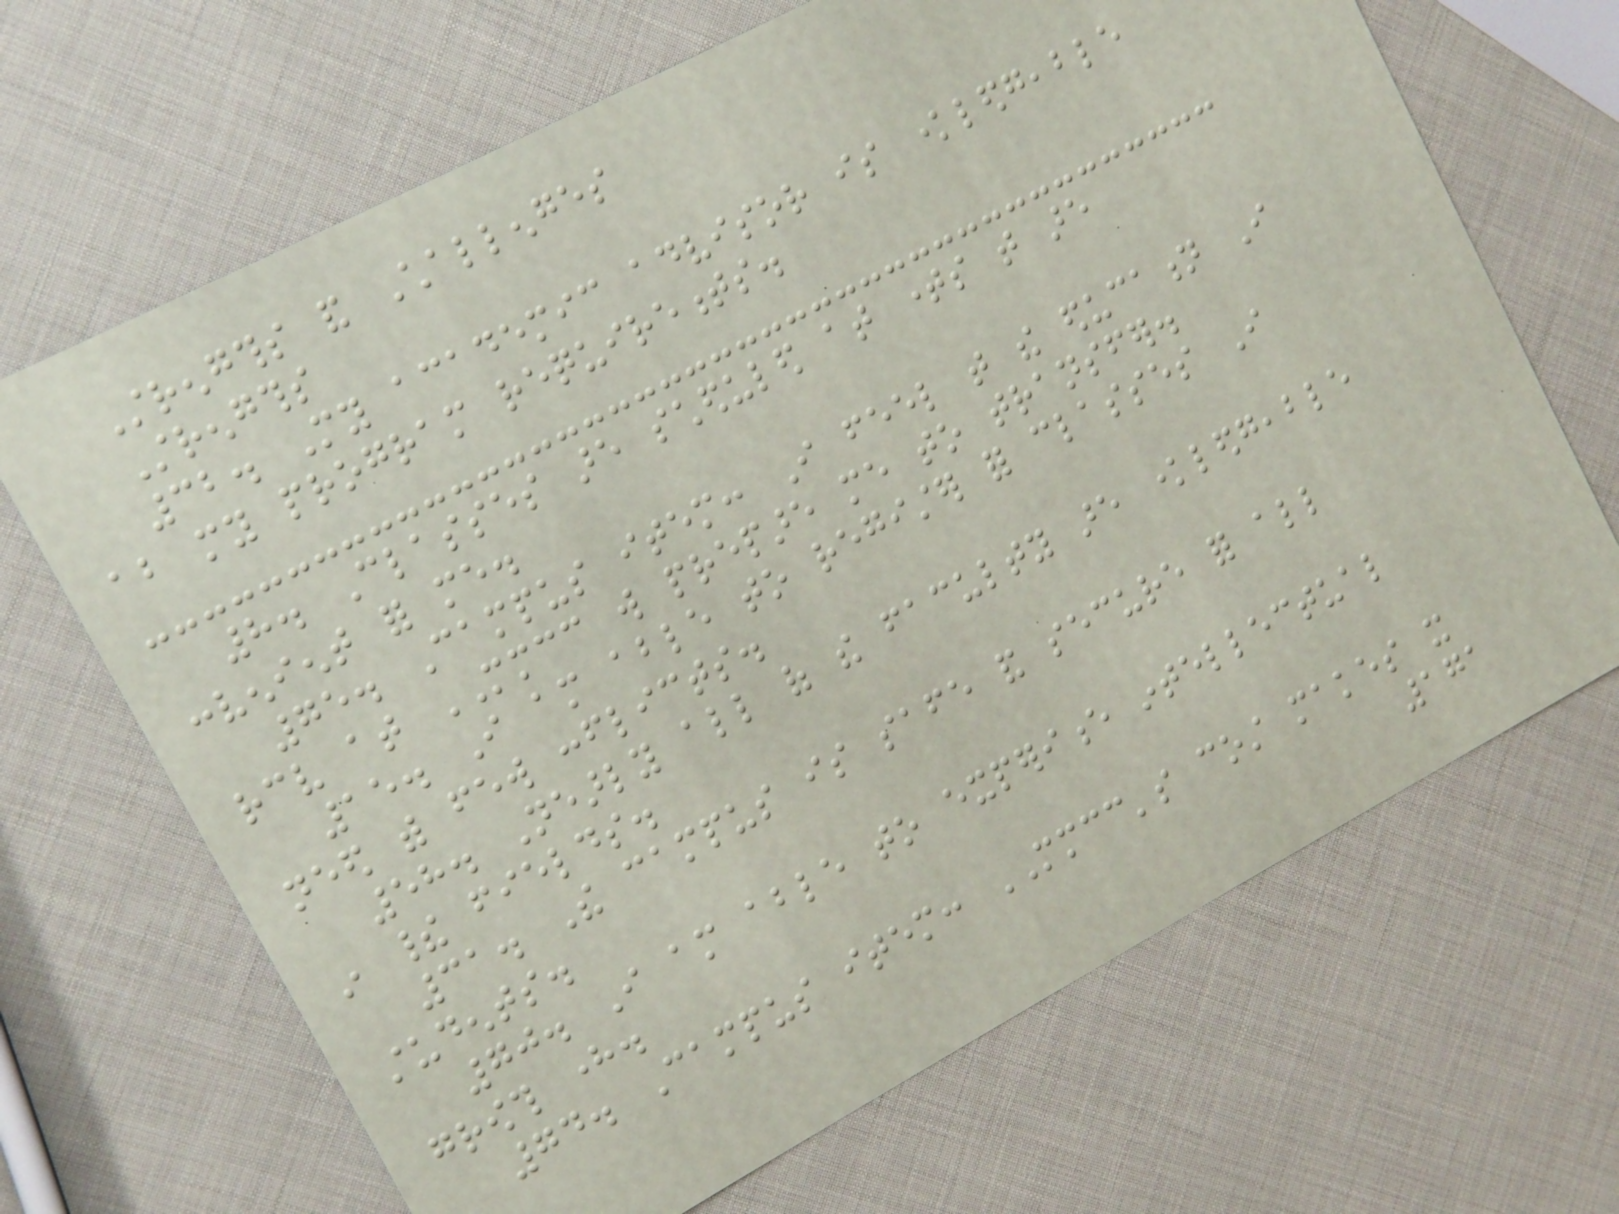Strengths and Challenges
Strengths
32. My academic advisor is knowledgeable
about my program requirements.
8. Classes are scheduled at times that are
convenient for me.
75. Campus item: I feel that the education I
receive at MMCC will prepare me to transfer.
15. I am able to register for classes I
need with few conflicts.
58. Nearly all of the faculty are knowledgeable
in their fields.
31. The campus is safe and secure for all
students.
70. I am able to experience intellectual
growth here.
74. Campus item: MMCC's cost makes it
171
